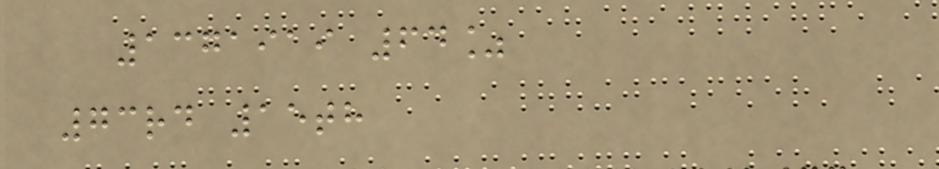1371919 64%
73rd 15th
